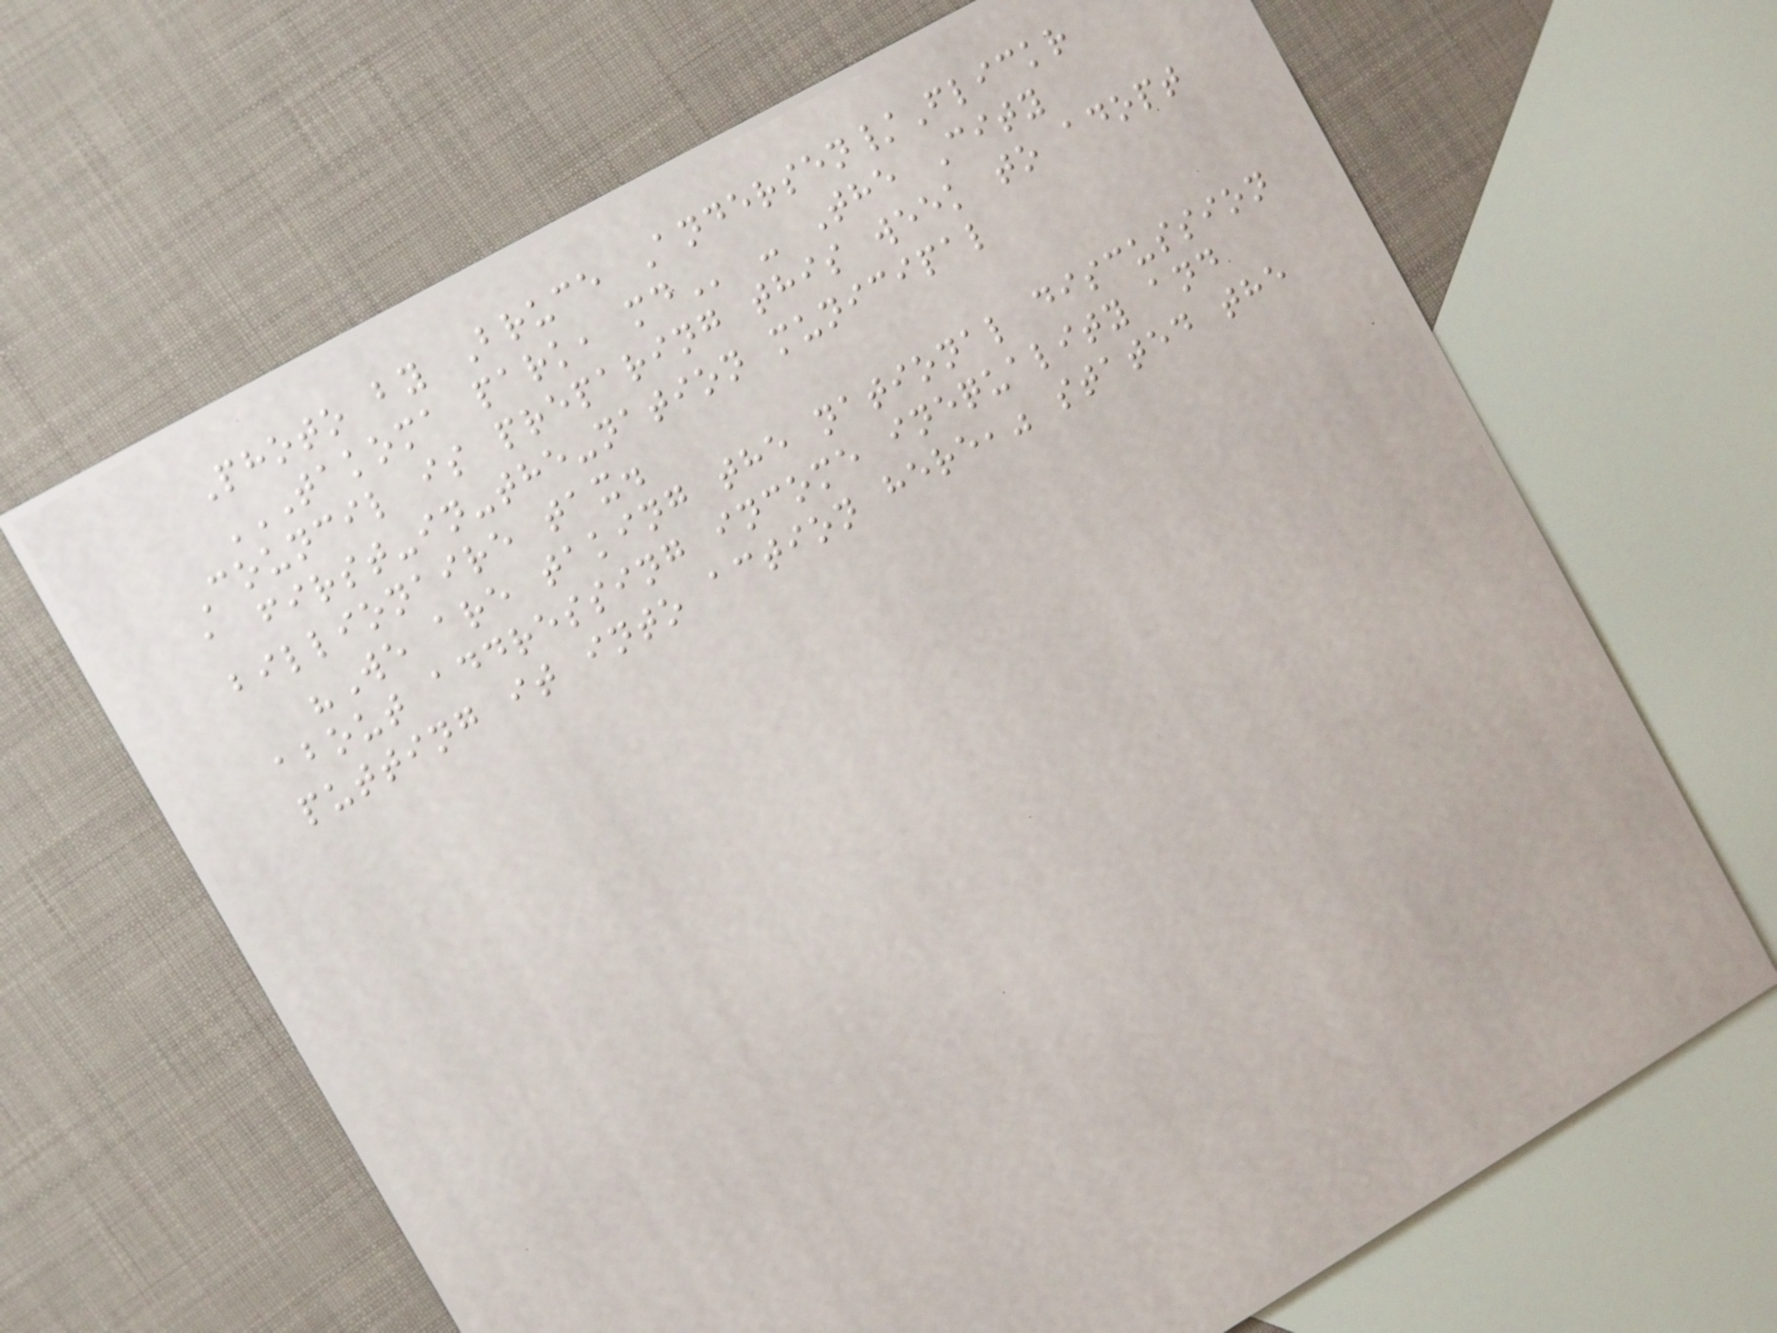Photo by Bruce Andersen/Flickr
TAKOMA PARK, MD - The City
Council is preparing this week to adopt
a first-in-the-nation municipal
billionaire tax.
"We are taking the national discussion
about addressing income inequality and
putting it into action here," stated the
